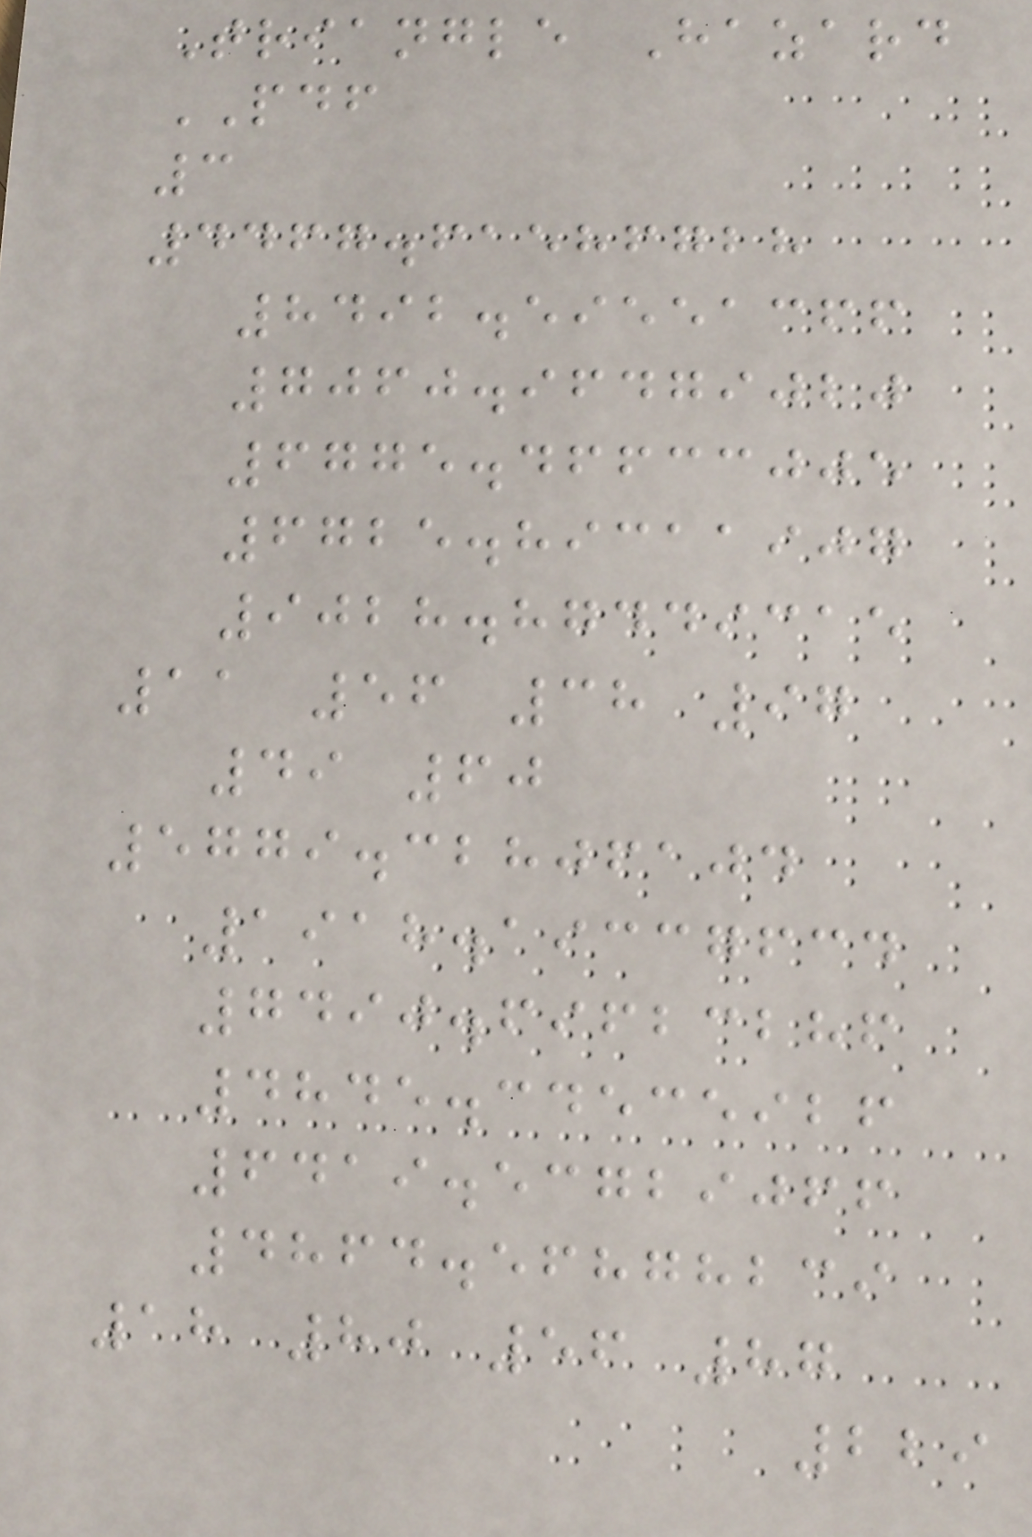Triangle Hazard
PDF
3
4467.61586728
8492.59551366
7060.96479020
6775.46633005
6725.89311907
9028.87449315
11 56 38 97
49 60
5779.32806104
1918.19337634
7490.69623286
4845.34535926
6419.53729066
4864.56878239
18 80 56 87
229
